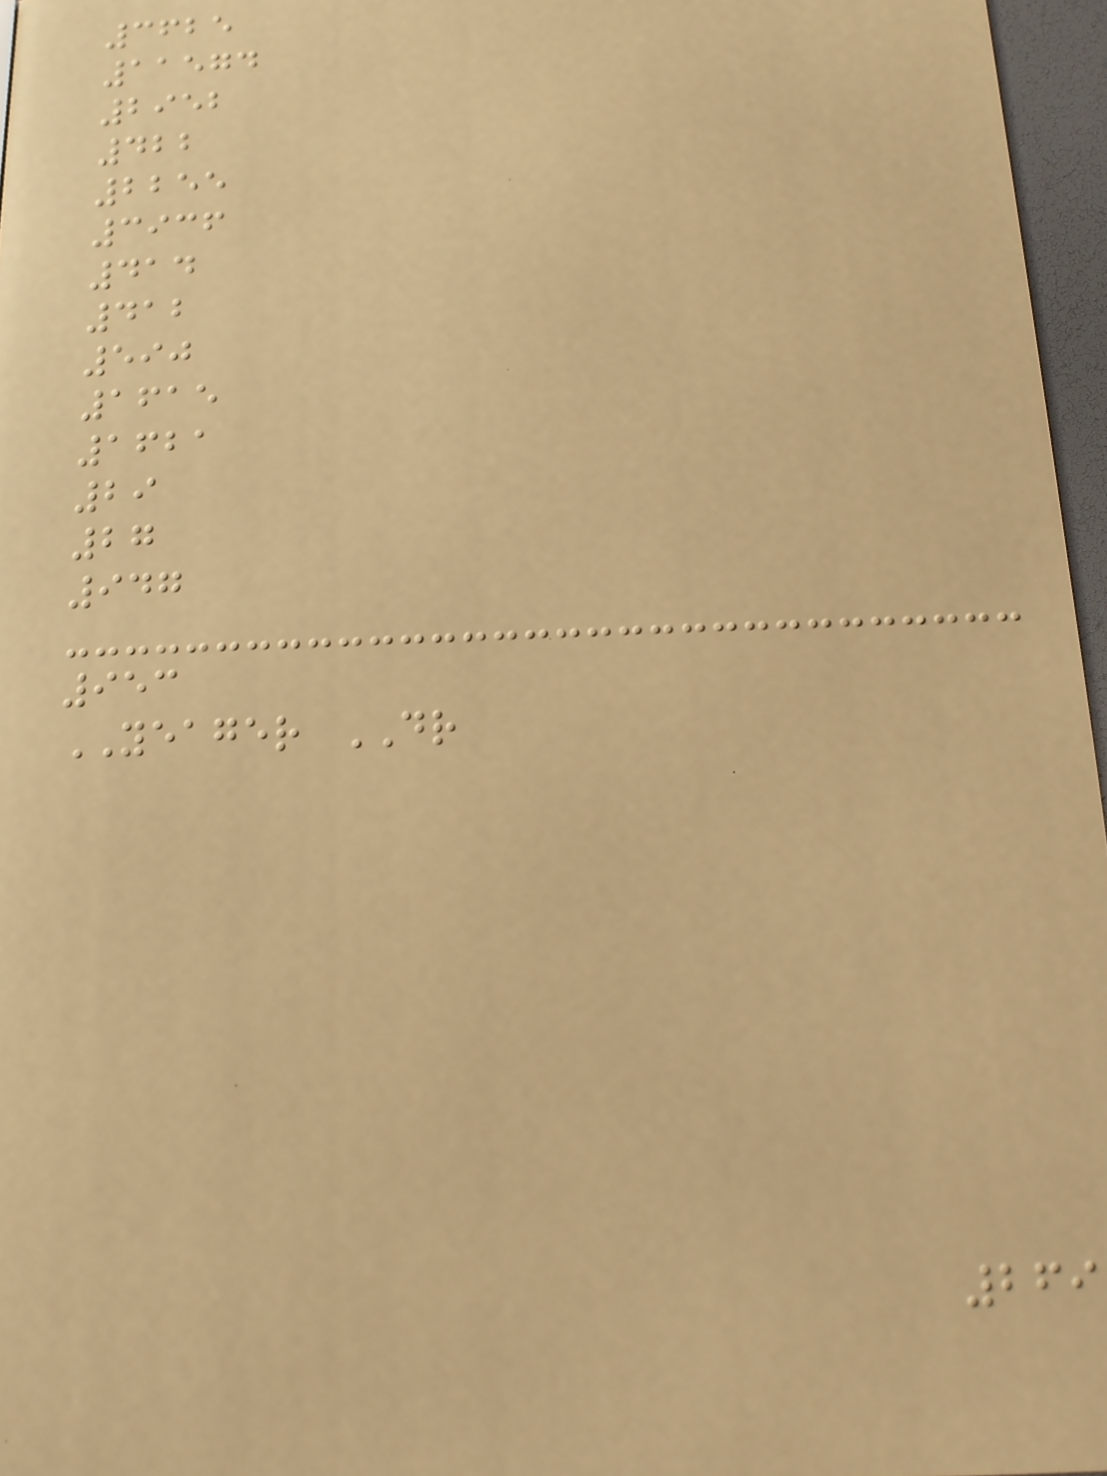3625
11574
2952
422
2255
3936
414
412
590
1615
1621
29
27
947
953
YEAGER DR
269
